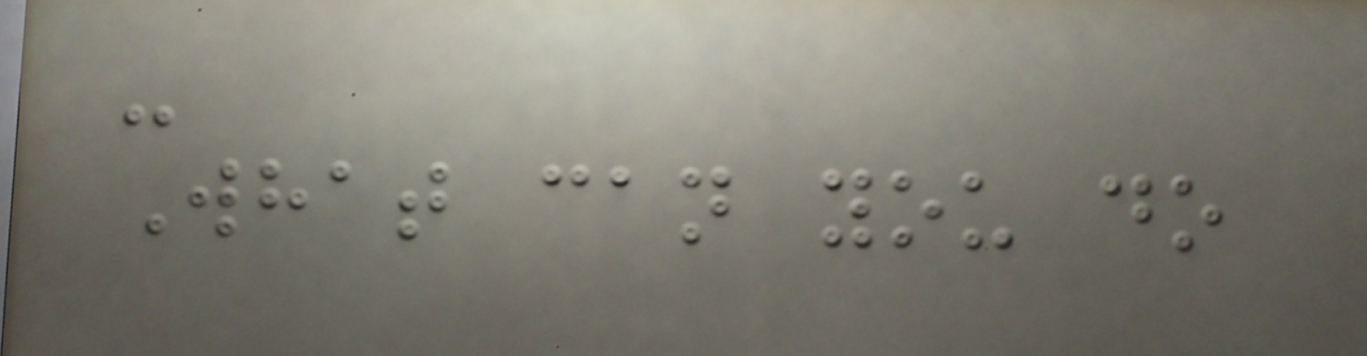-
What can you do
